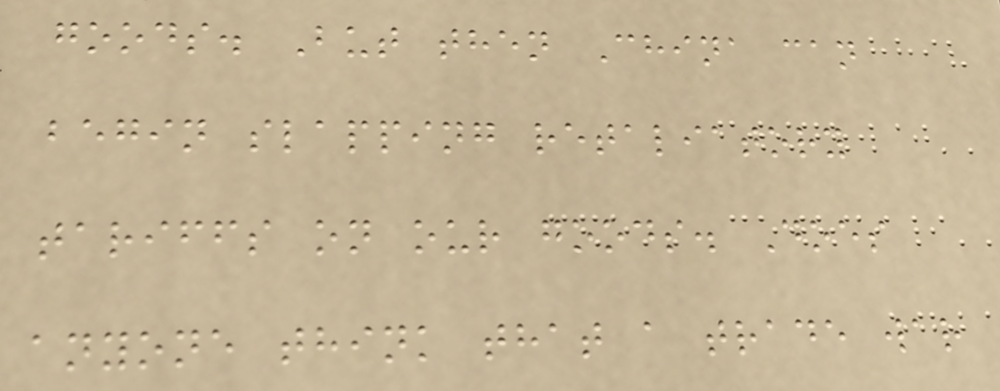goods. But then China can
begin slapping retaliatory
tariffs on our goods. Does
anyone think that a trade war
